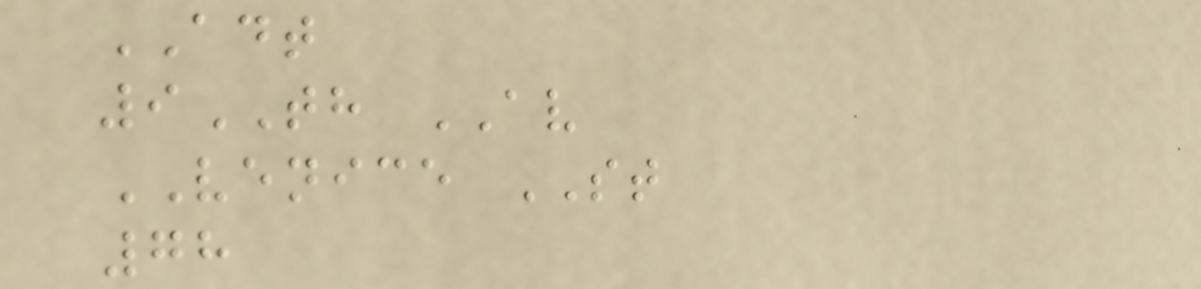ADT
9TH AV
VENICE ST
78
